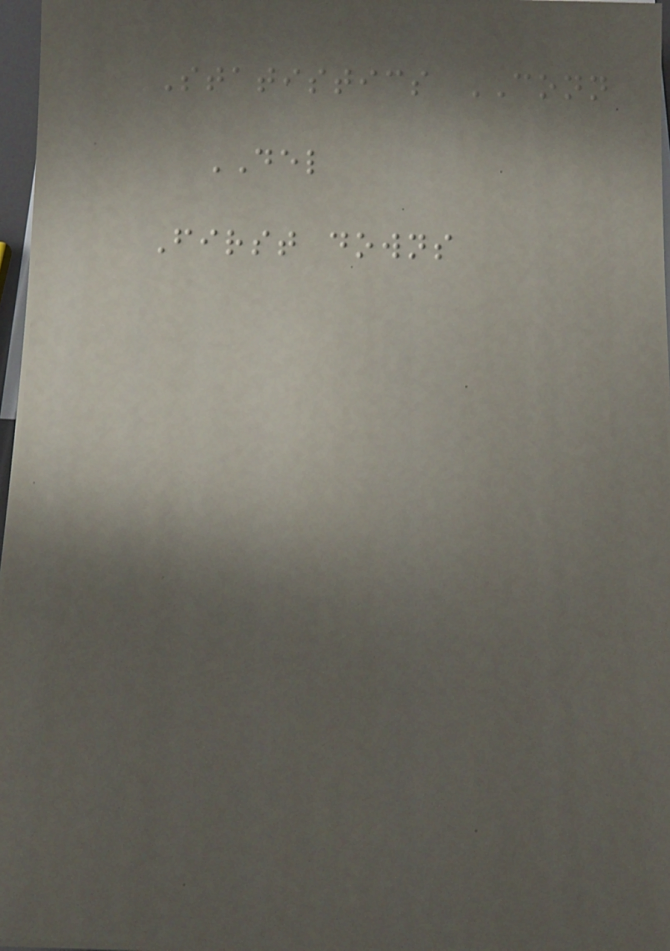Statistics CONN
DEL
First downs
